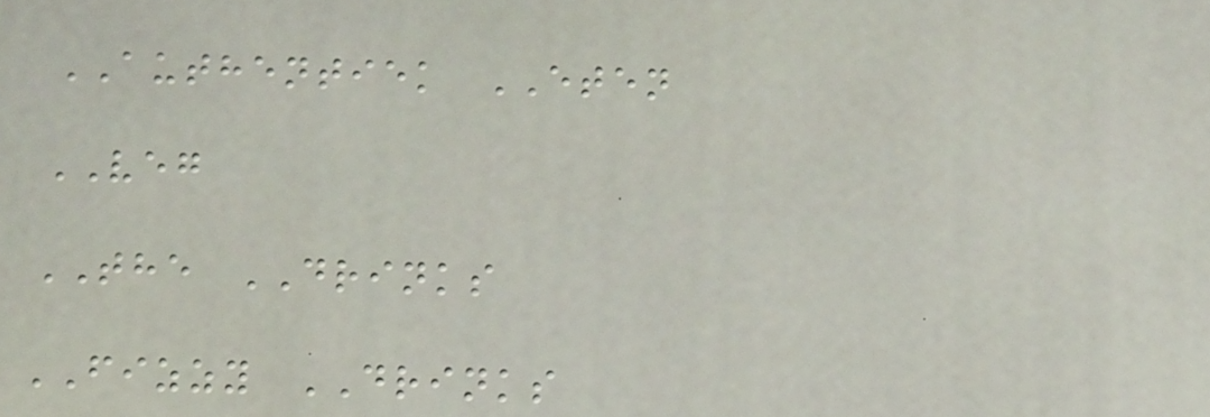AUTHENTIEK ETEN
VEG
THE DRINKS
FIZZY DRINKS
